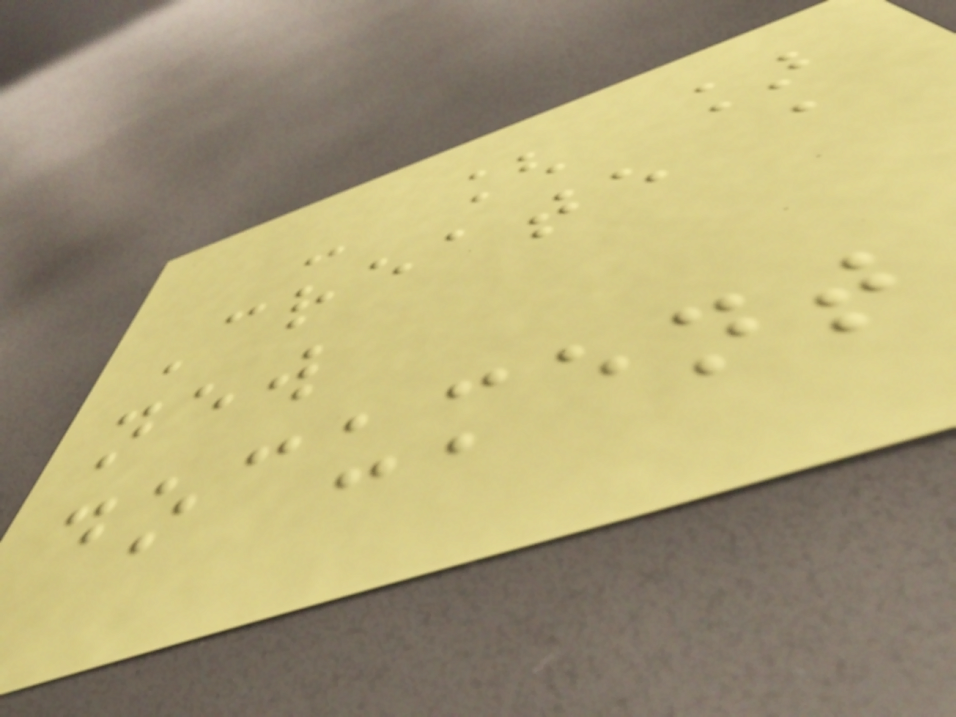- [ ]
Create a
new
document
